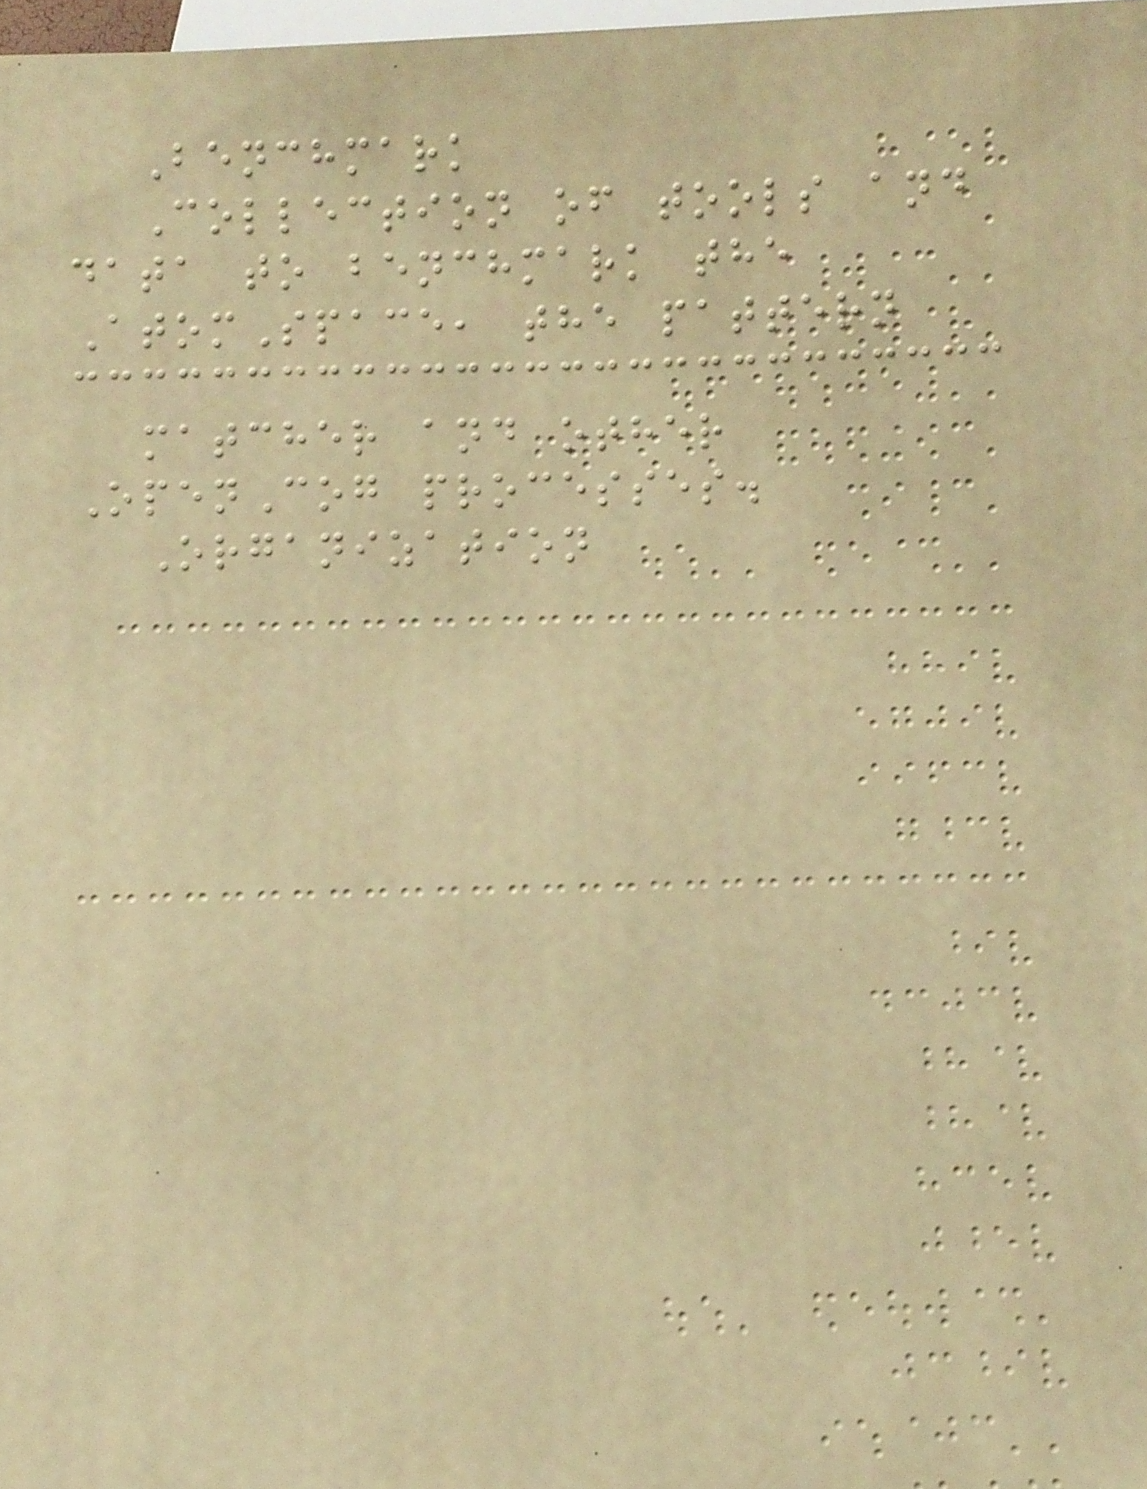Benchmark
Collection of tools and
data to benchmark the
AtomSpace, the pattern
matcher and other
OpenCog processes.
Organization
